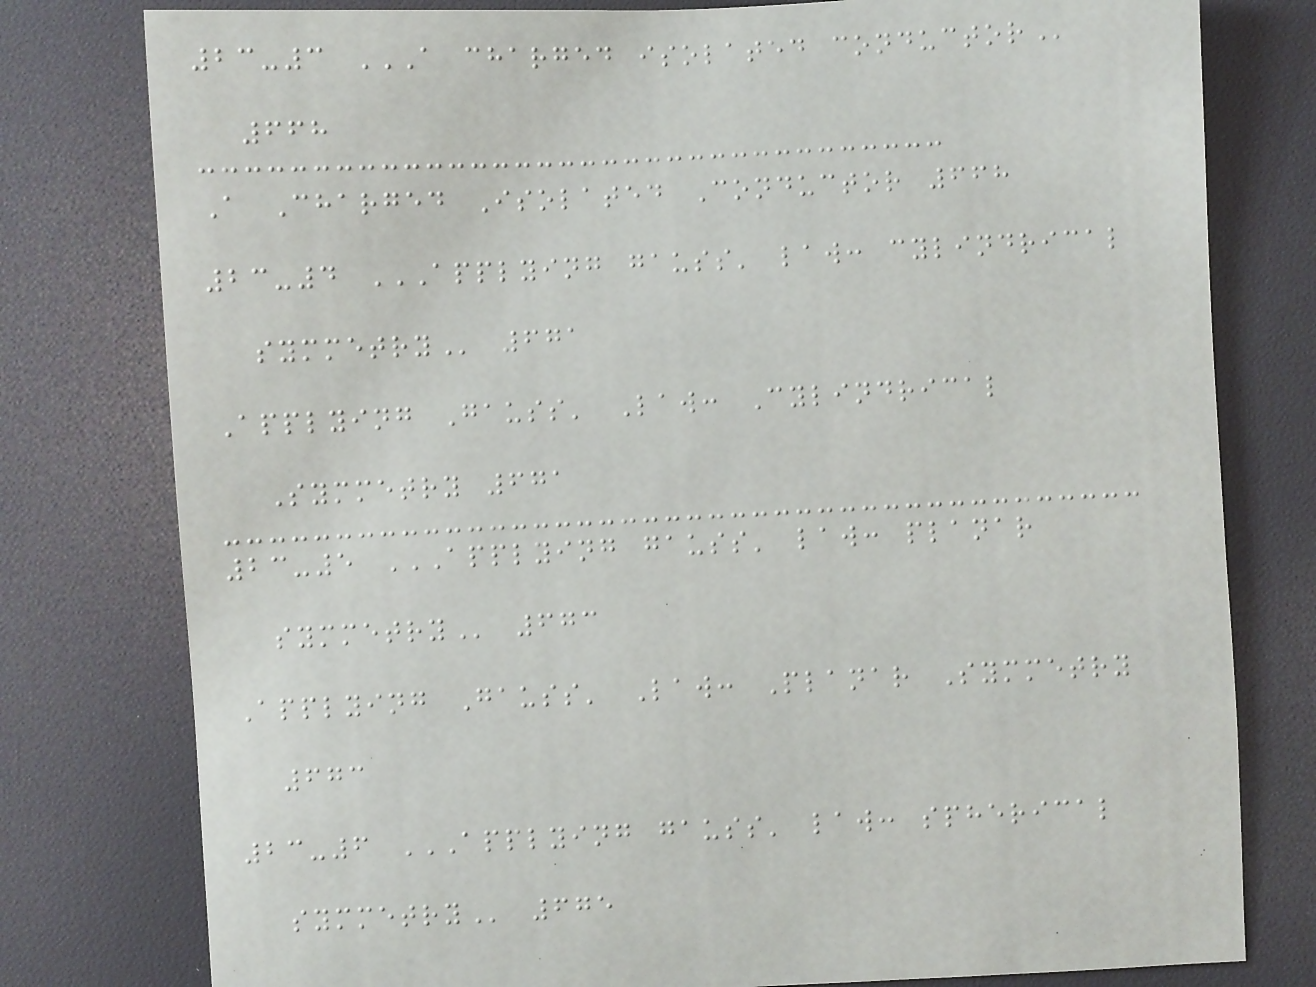23-3 A CHARGED ISOLATED CONDUCTOR
668
A Charged Isolated Conductor 668
23-4 APPLYING GAUSS' LAW: CYLINDRICAL
SYMMETRY 671
Applying Gauss' Law: Cylindrical
Symmetry 671
23-5 APPLYING GAUSS' LAW: PLANAR
SYMMETRY 673
Applying Gauss' Law: Planar Symmetry
673
23-6 APPLYING GAUSS' LAW: SPHERICAL
SYMMETRY 675
